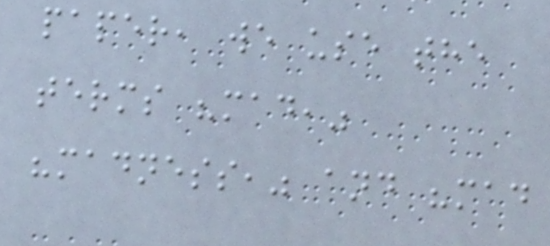paper, we use the
terms "mad,"
"madness," and "mad
